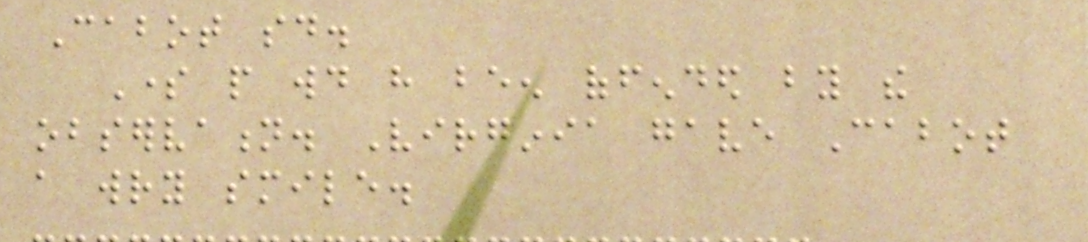Cabot said.
Some people would have been offended by the
observation. Virginia gave Cabot
a wry smile.
